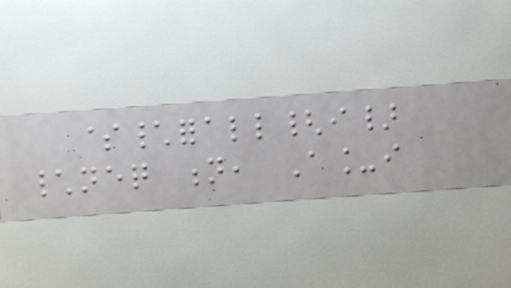$\forall{i}
\neq n, A_i
